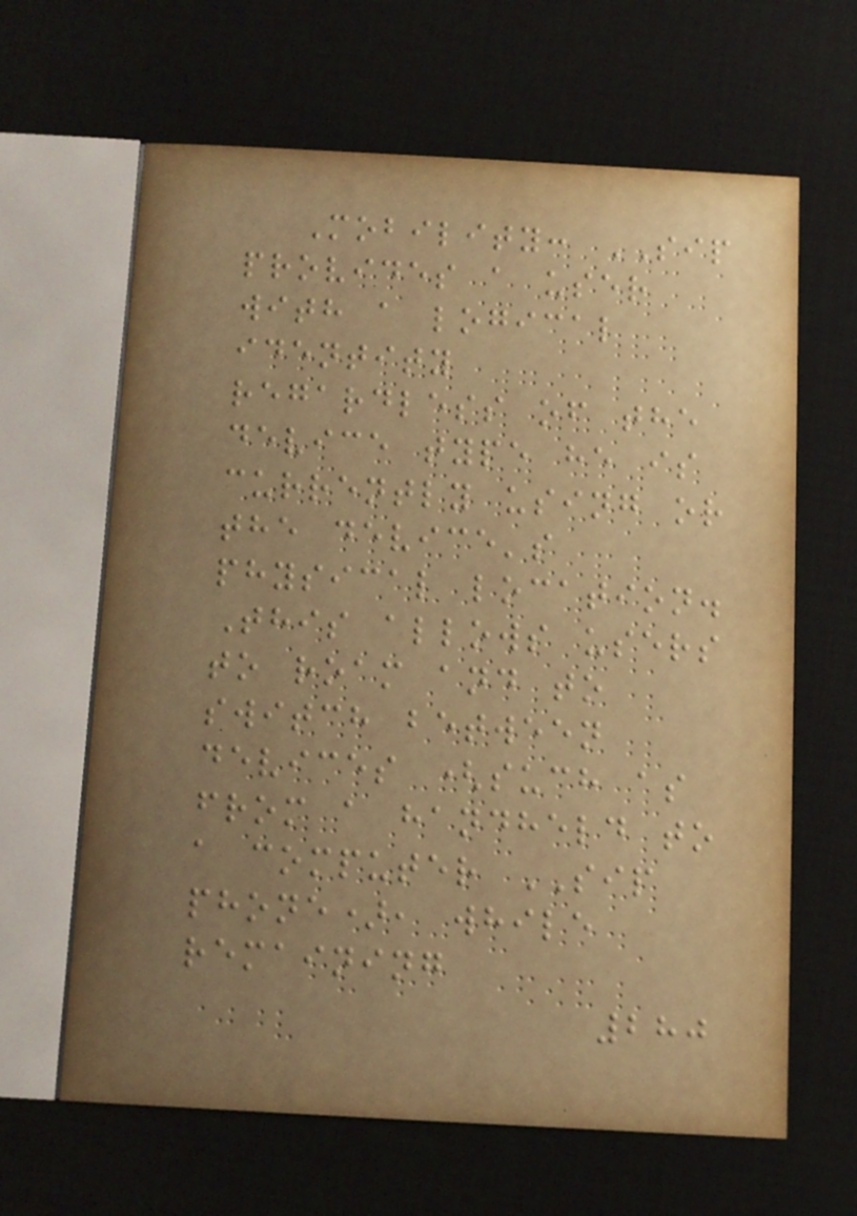Mobility: SIP
provides a user
with a logical
identity
regardless of the
device type he is
currently using or
the device's
physical location.
This allows users
to roam and to
switch between
devices (such as
from a handheld to
a computer SIP
phone), while
remaining
280
